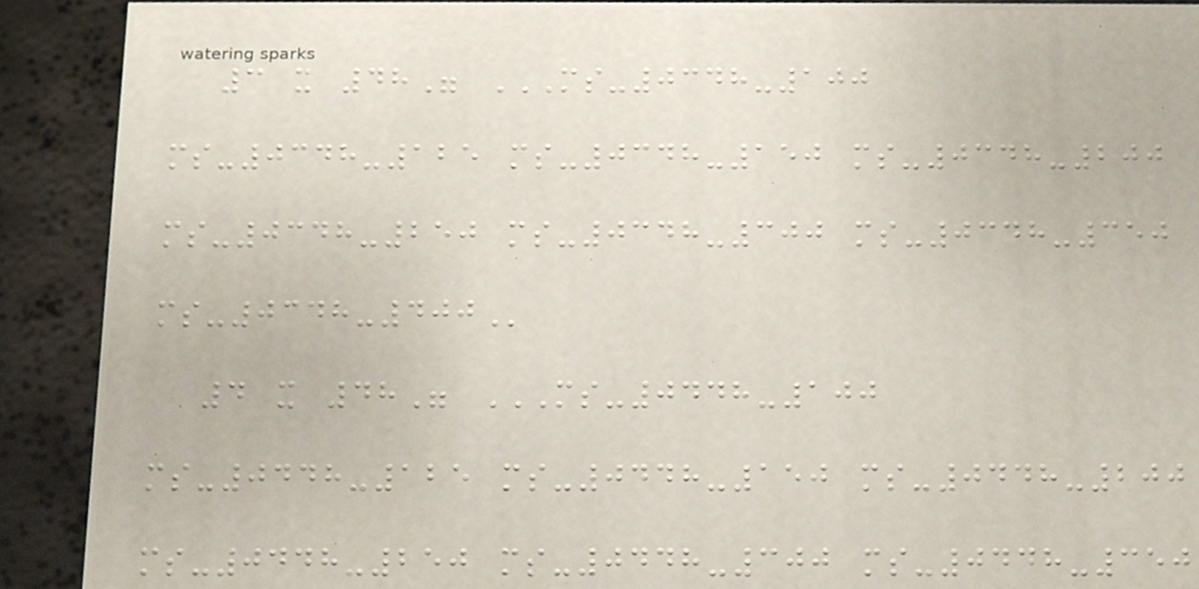3 x 48" MS-0348-100
MS-0348-125 MS-0348-150 MS-0348-200
MS-0348-250 MS-0348-300 MS-0348-350
MS-0348-400
4 x 48" MS-0448-100
MS-0448-125 MS-0448-150 MS-0448-200
MS-0448-250 MS-0448-300 MS-0448-350
